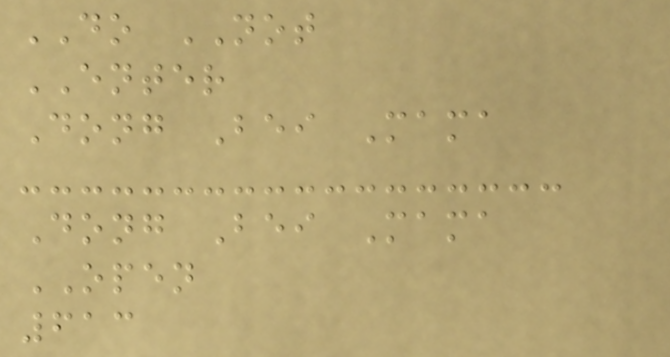DO NOT
ENTER
Dong Bei Mama
Dong Bei Mama
OPEN
613
